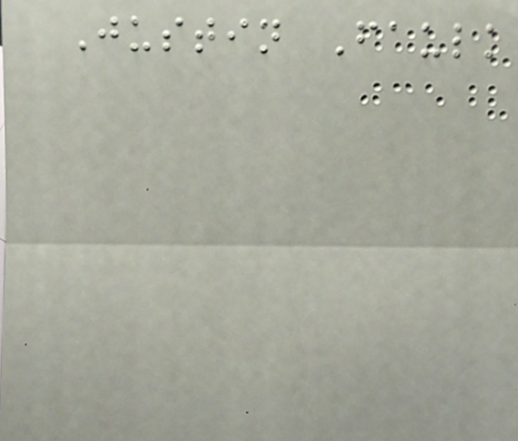Justin Faulk
